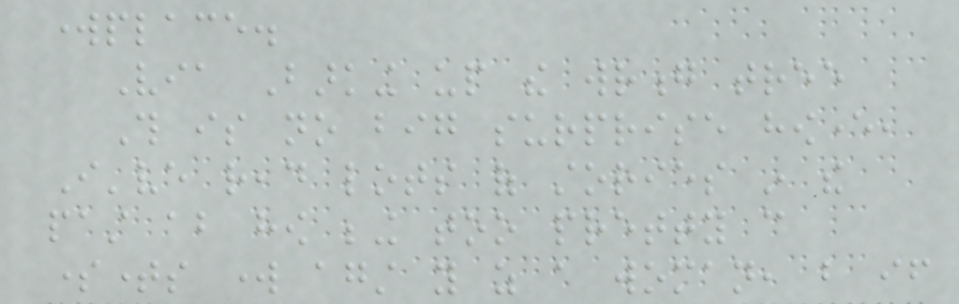workplace.
Via Barking up the wrong tree
This is no big surprise however,
I've read lots of stories in the
past about how being too pretty can
sometimes work against you as a woman, but if
